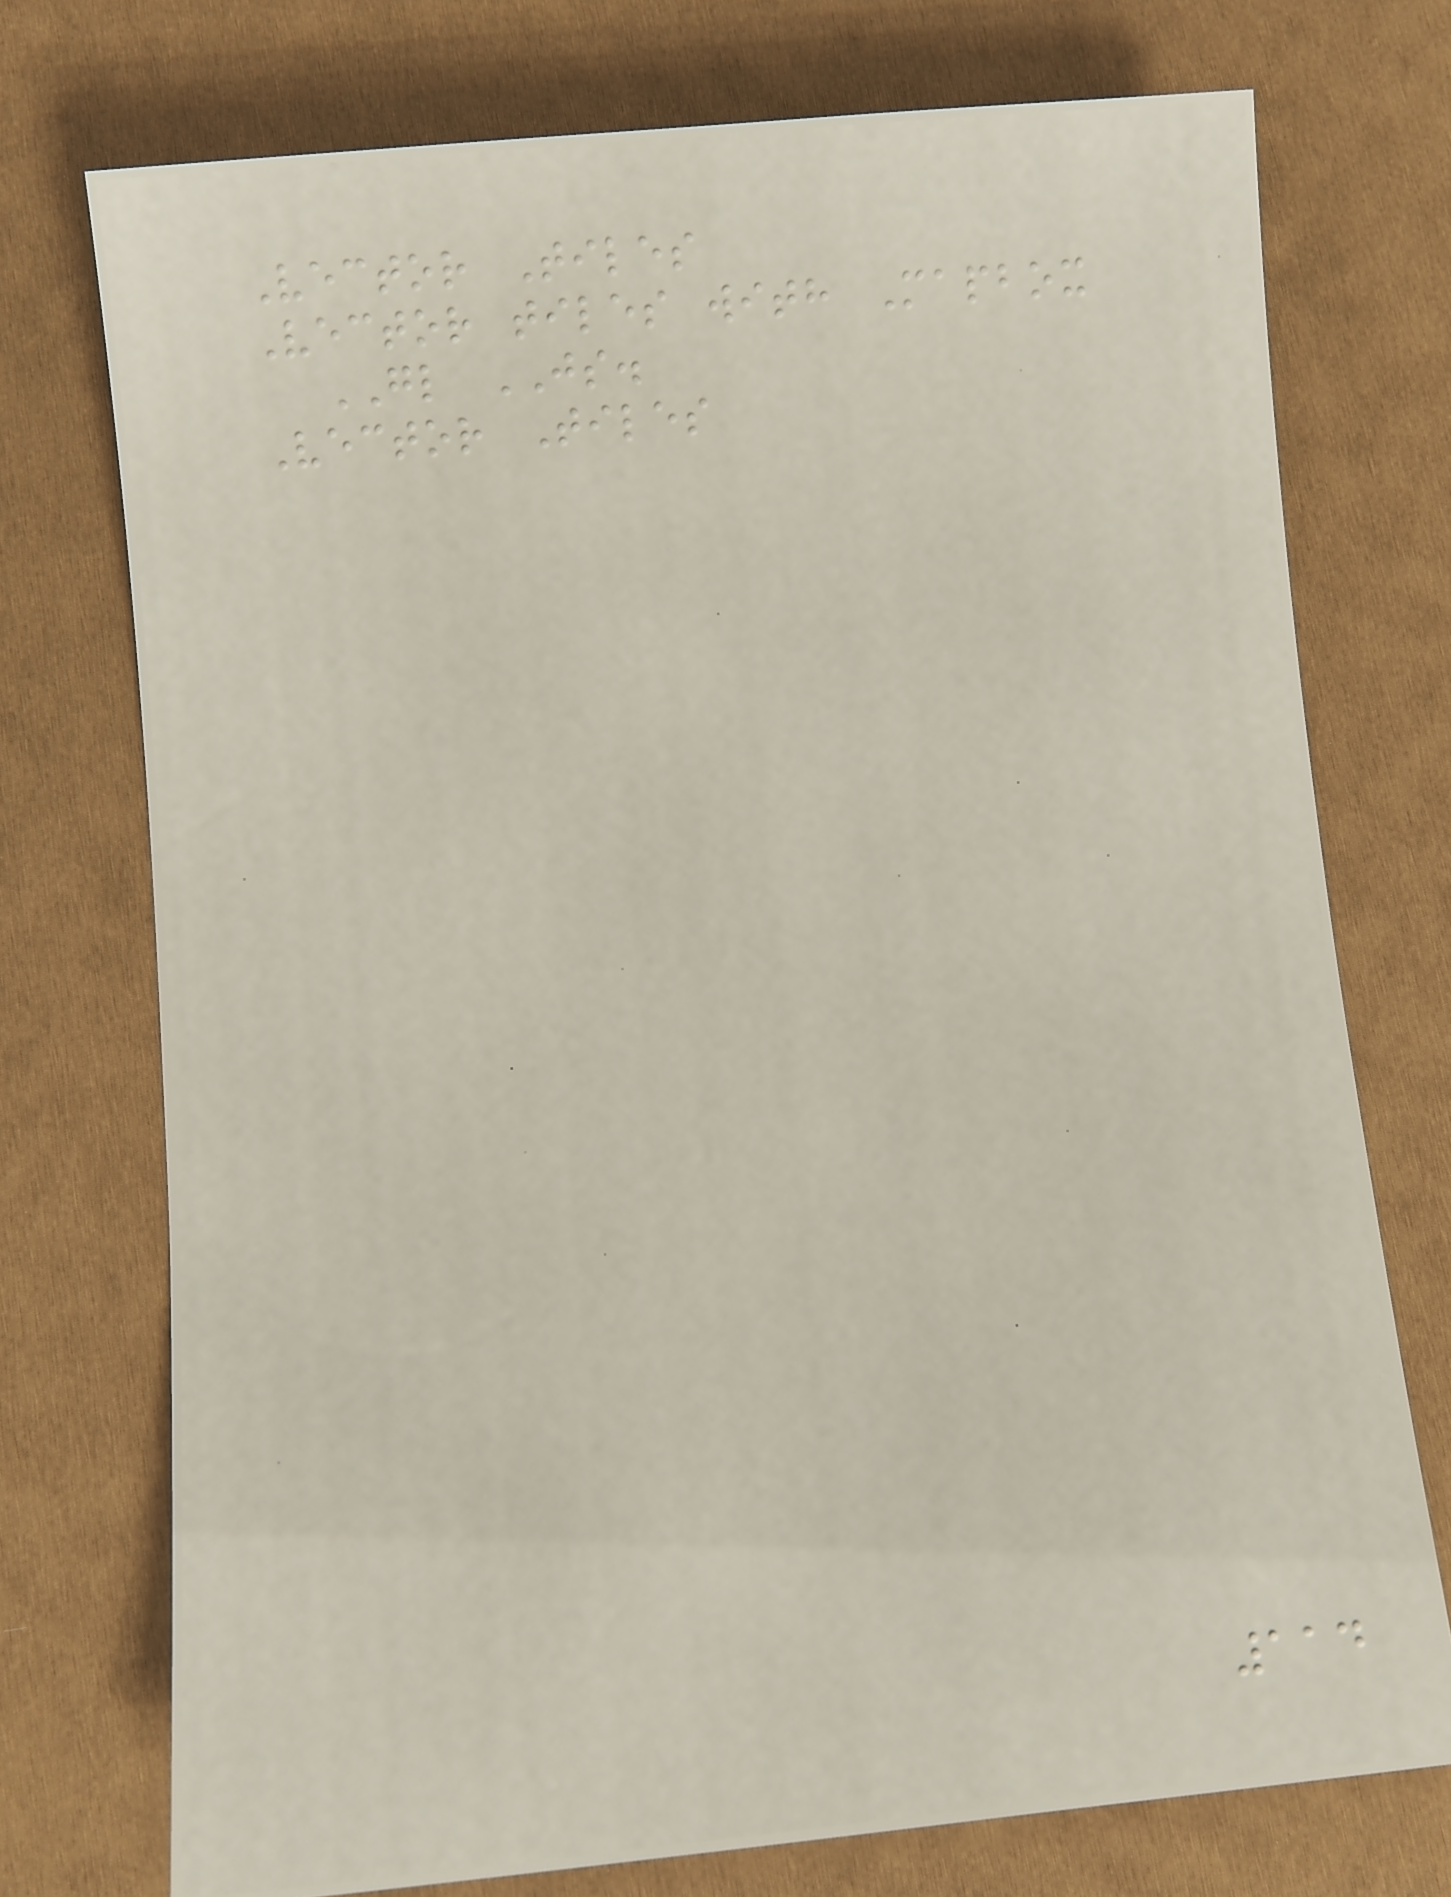Vector Tiles
Vector tiles with Mapbox
GL JS.
Vector Tiles
114
